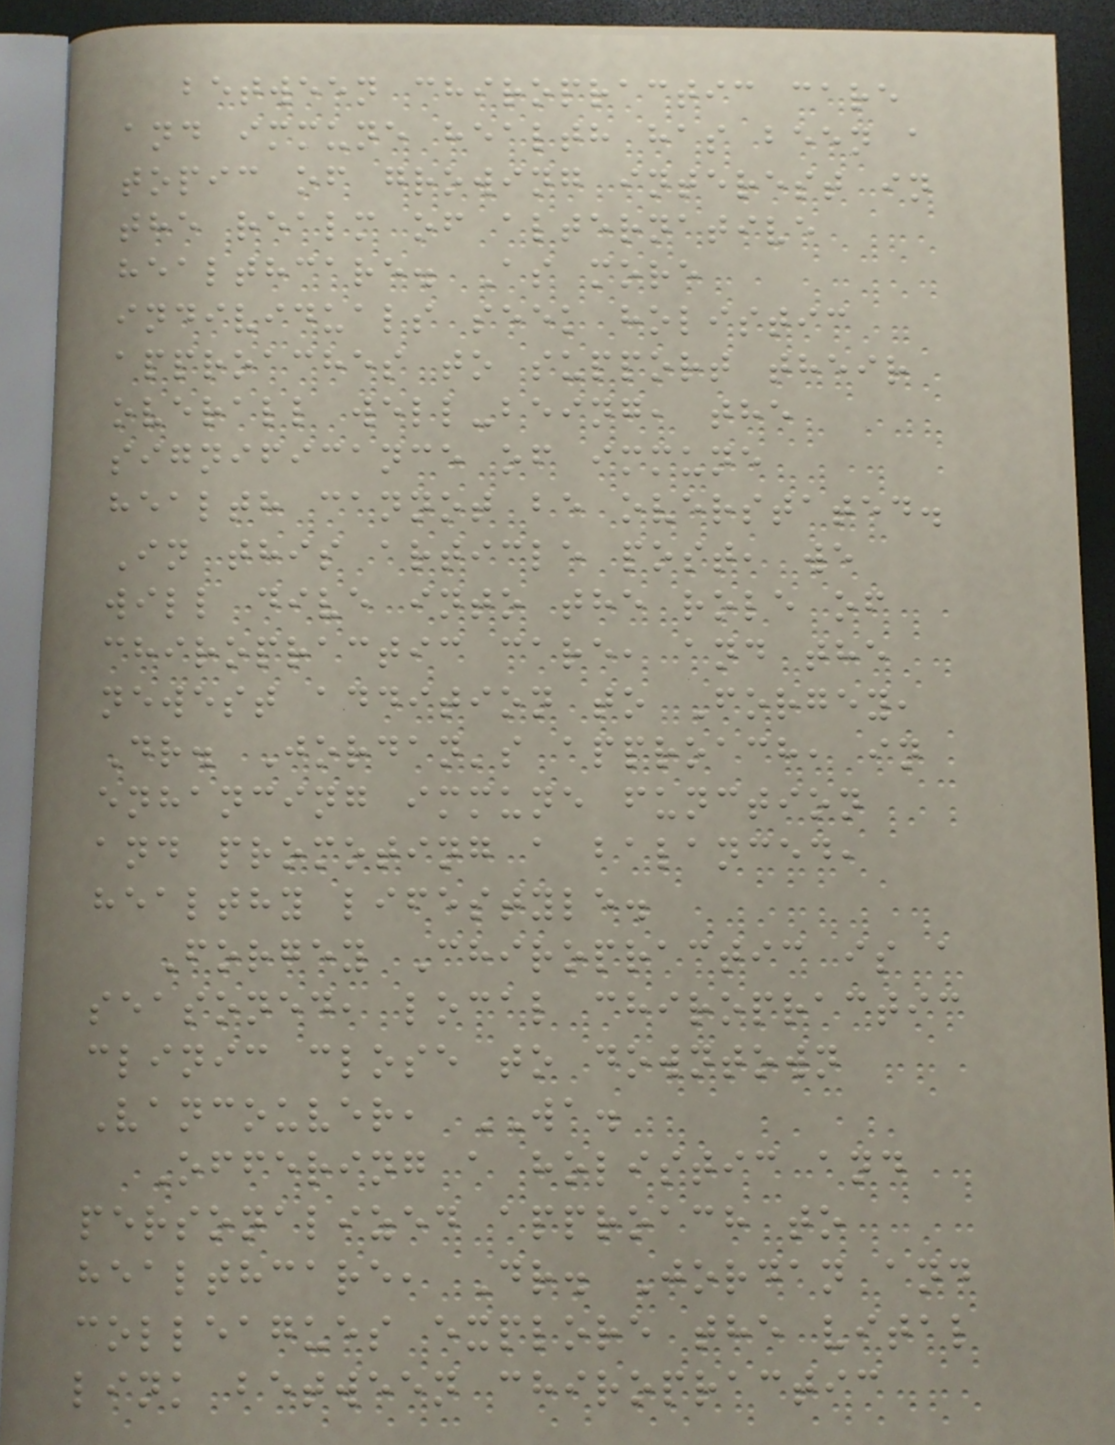between chiropractic care
and immune health has been a
topic of growing interest in
the realm of alternative
healthcare. As more
individuals seek holistic
approaches to support their
overall well-being, the
significance of immune
health cannot be overstated.
In this article post, we
will dive into the role of
chiropractic care, and the
newest addition to Forgey,
Dr. Jordan's approach, in
enhancing immune function
and promoting a balanced,
healthy lifestyle.
Forgey Chiropractic is a
seasoned, local chiropractic
clinic close to downtown
Vancouver, WA.
Offering a holistic and
personalized approach to
healthcare, Dr. Jordan and
colleagues explore the vital
link between chiropractic
